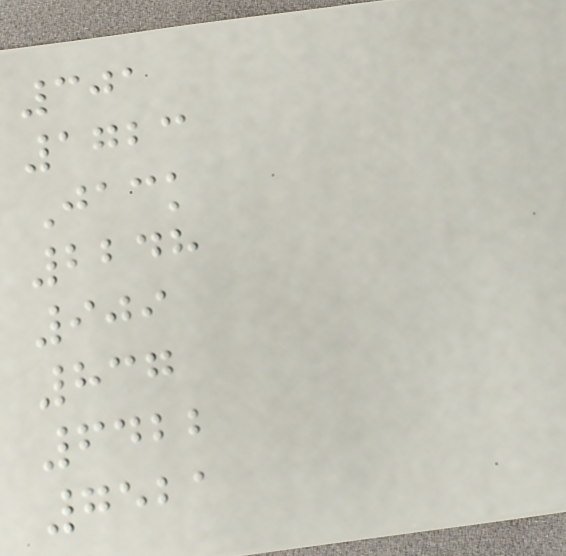301
1723
Jack
2248
909
837
6422
7521
